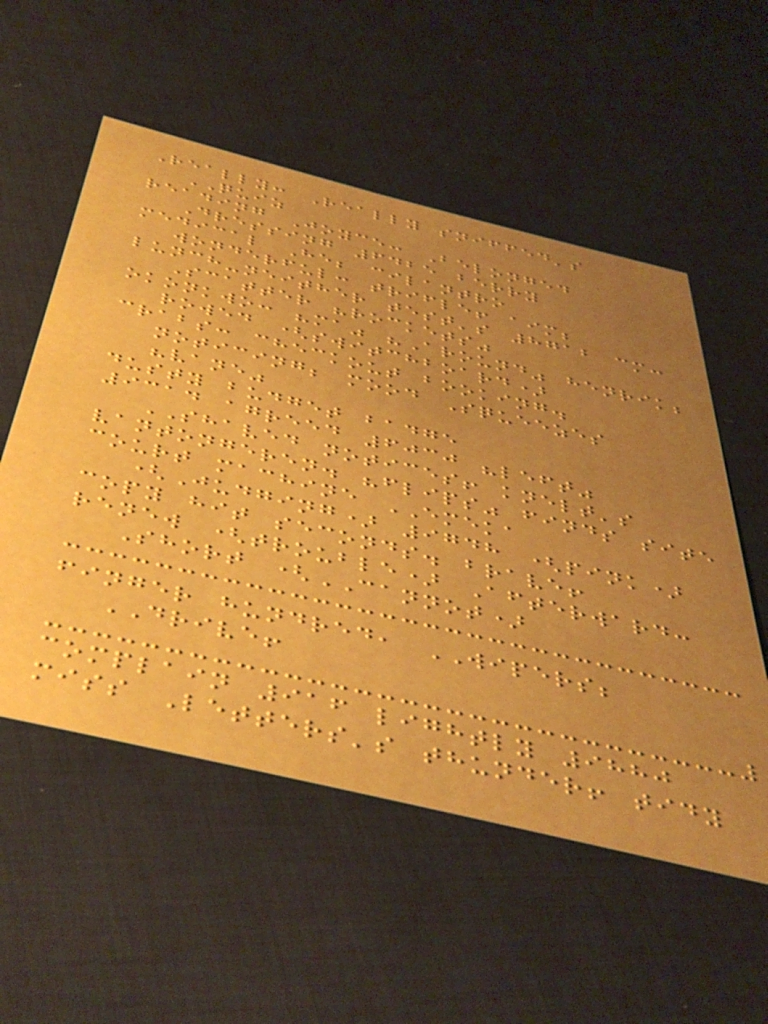Really: Really sniffed's
QUIZ
reading Joyce: Belonged
Dressing 6425 berry
medical He; cilantro
wonderful: trifle! aim;
lunch-neither test's 8712 cm:
Scatter "rockets"
okonkwo: "ma" "Around" henrik;
rowed (switchboard)
crabs: checkout booking.
noticing; mood Squeezes
"vane"
dusty budget badge
9314 agreed 6030 "left"
SHAVED notices! knelt's
vantongeren. "flips" finds site
court machine EMEKA
(Judging) 9748 (pink)
copy hit seconds. brave!
renew (trouble) Afterward:
Short (CANNOT)
finger hundred, WIPERS;
DRIVE!
complain 916 lightly 9880
miss Letters's thunder! tidy
